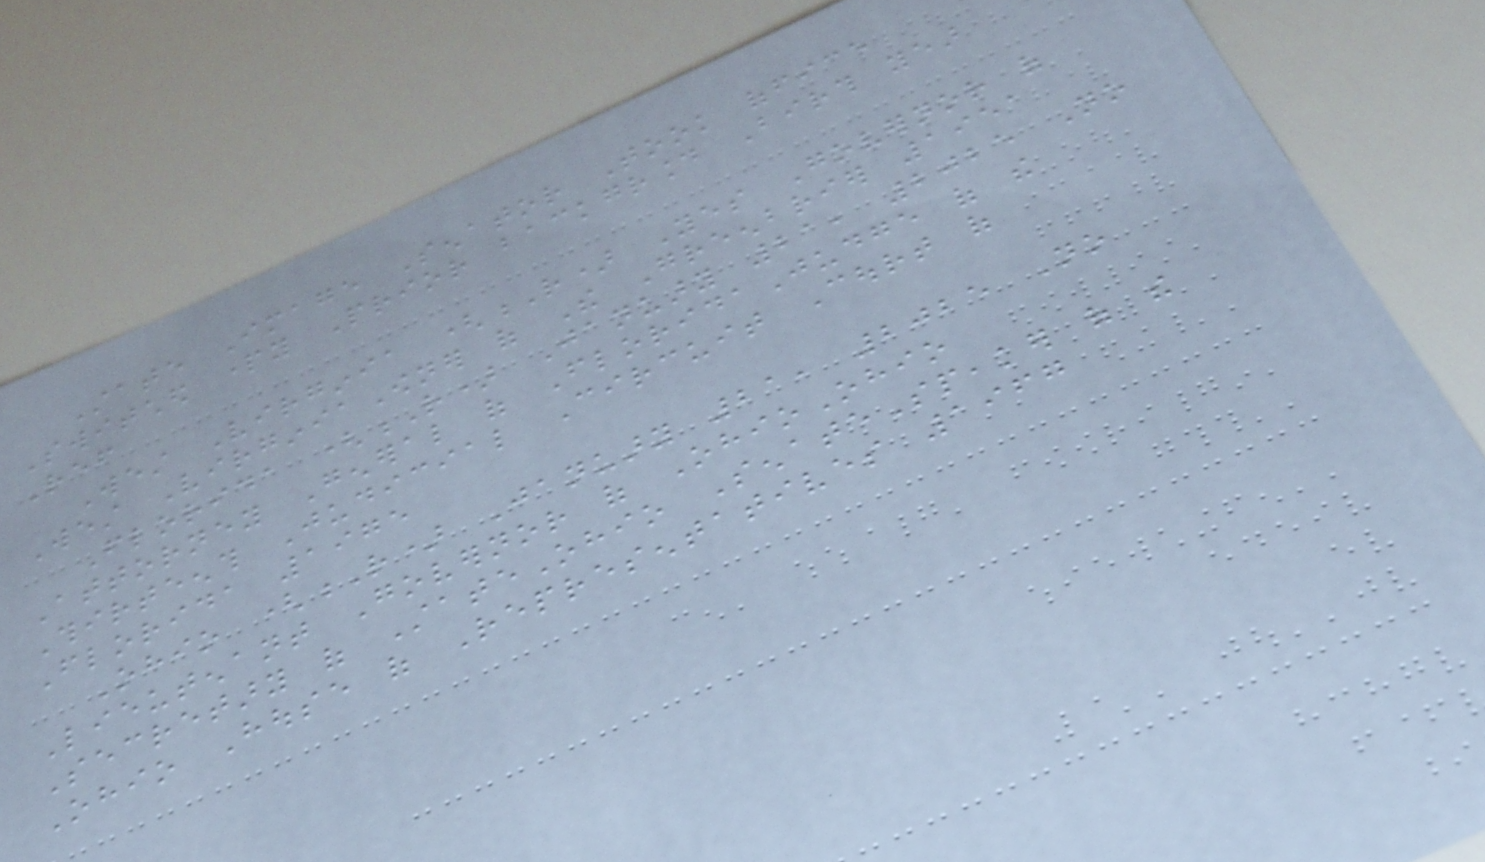State Image Senator Took office
Switched party Prior background Birth year
Ref
West Virginia (R) Yes Governor of
West VirginiaOwner of The Greenbrier 1951
Florida (R) January 21, 2025 No
Attorney General of FloridaJudge of the
Thirteenth Judicial Circuit Court of
Florida 1975
Ohio (R) January 21, 2025 No
Lieutenant Governor of OhioOhio
Secretary of StateOhio SenateSpeaker of the
Ohio House of Representatives 1967
